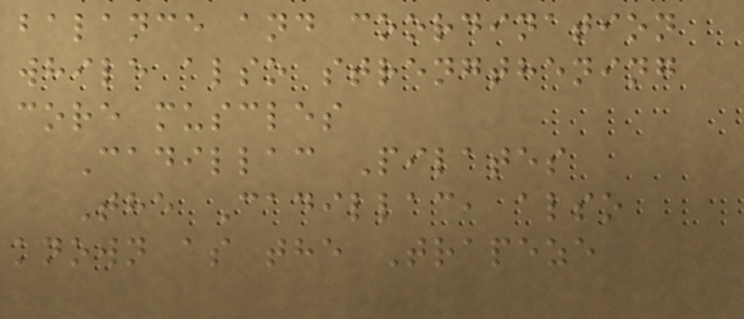balance and coordination
while also strengthening
core muscles
Cadillac Pilates
The Cadillac, also
known as the Trapeze
